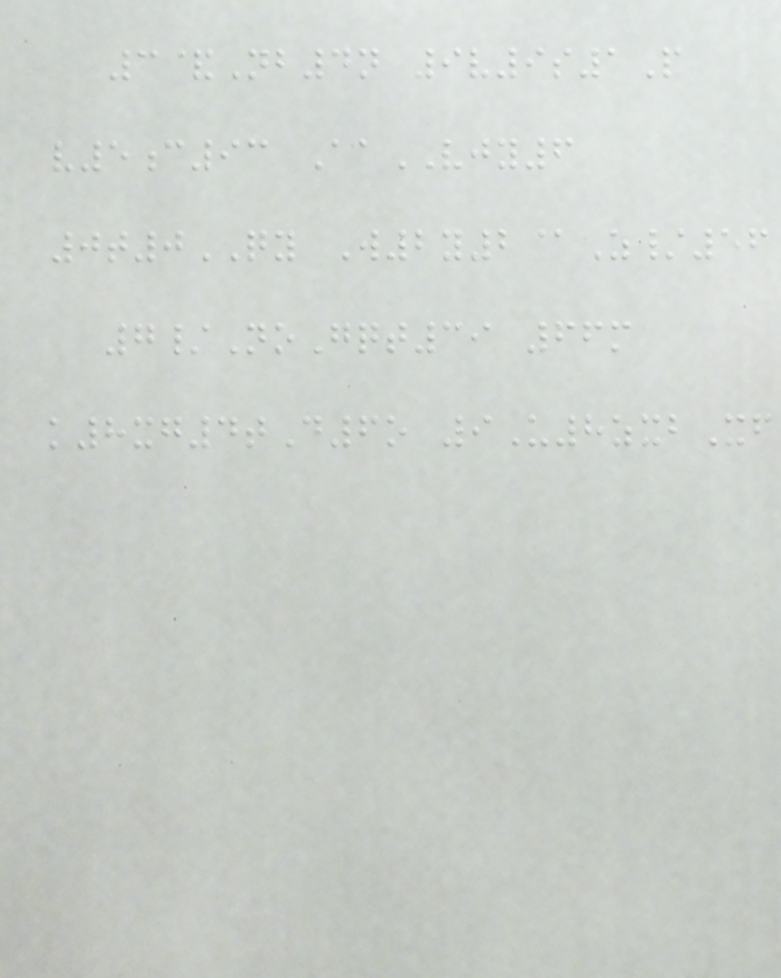3&Nb4n 9v9s1P
v5c93 AaVJY6
0t0QY W2y2@Z/56
7/NoGqt39 66m
k8xg4tD6o 9U8zxbXf
